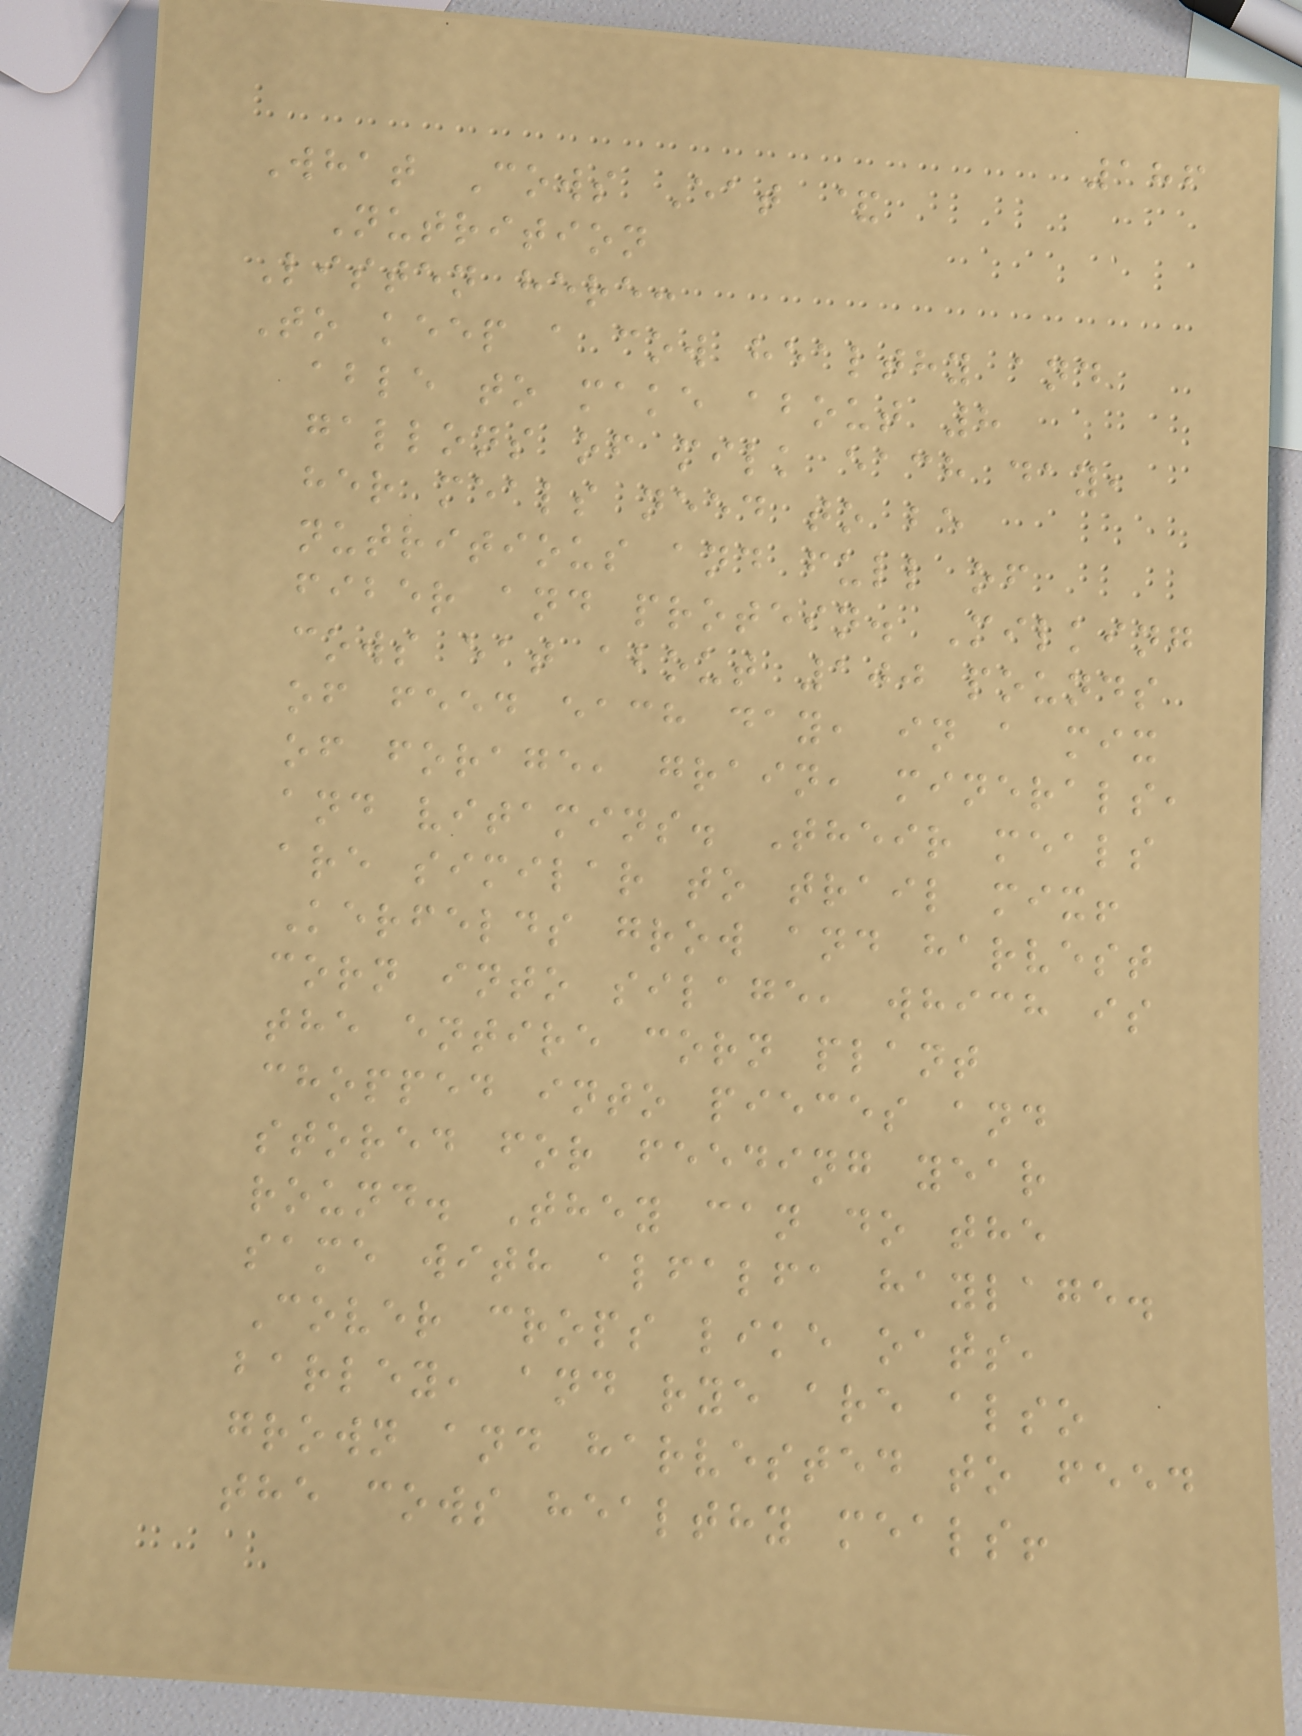186
What Cows Eat &
Nutrition
Listen here:
To keep a cow healthy and
able to make about 8
gallons of milk each day,
her meals need to be
nutritious and full of
fiber and protein. Milking
cows eat about 100 pounds
of feed each day, in a mix
of forage, grain, minerals,
and vitamins. Their meals
are similar to trail mix!
Kerfelds grow and harvest
corn into silage, which is
the entire corn plant
chopped into pieces and
stored for feeding year
round. They can do the
same with alfalfa haylage.
Cover crops like oats,
barley, and rye are also
grown and harvested to feed
the cows healthy meals!
